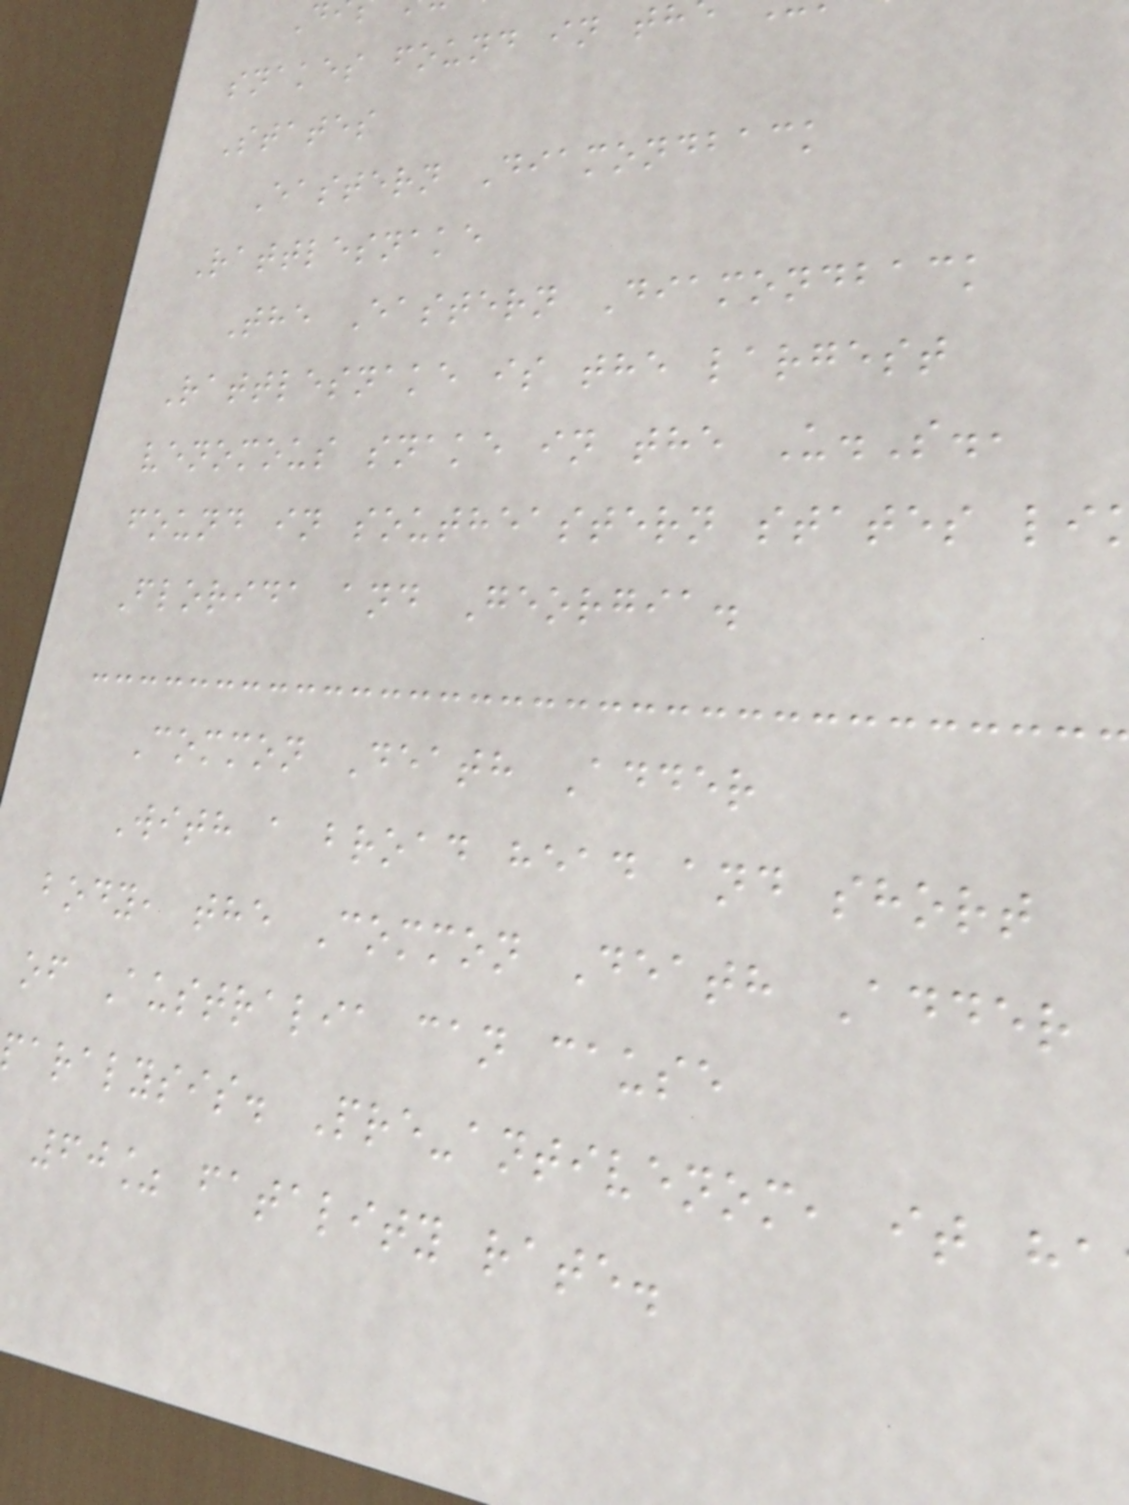snakes found in th
States
Eastern Diamondback
Rattlesnake
The Eastern Diamondback
Rattlesnake is the largest
venomous snake in the U.S.,
found in southeastern states li
Florida and Georgia.
Common Death Adder
With a broad head and short
body, the Common Death Adder
of Australia can cause
aralysis. Pre-antivenom, it ha
60% fatality rate.
